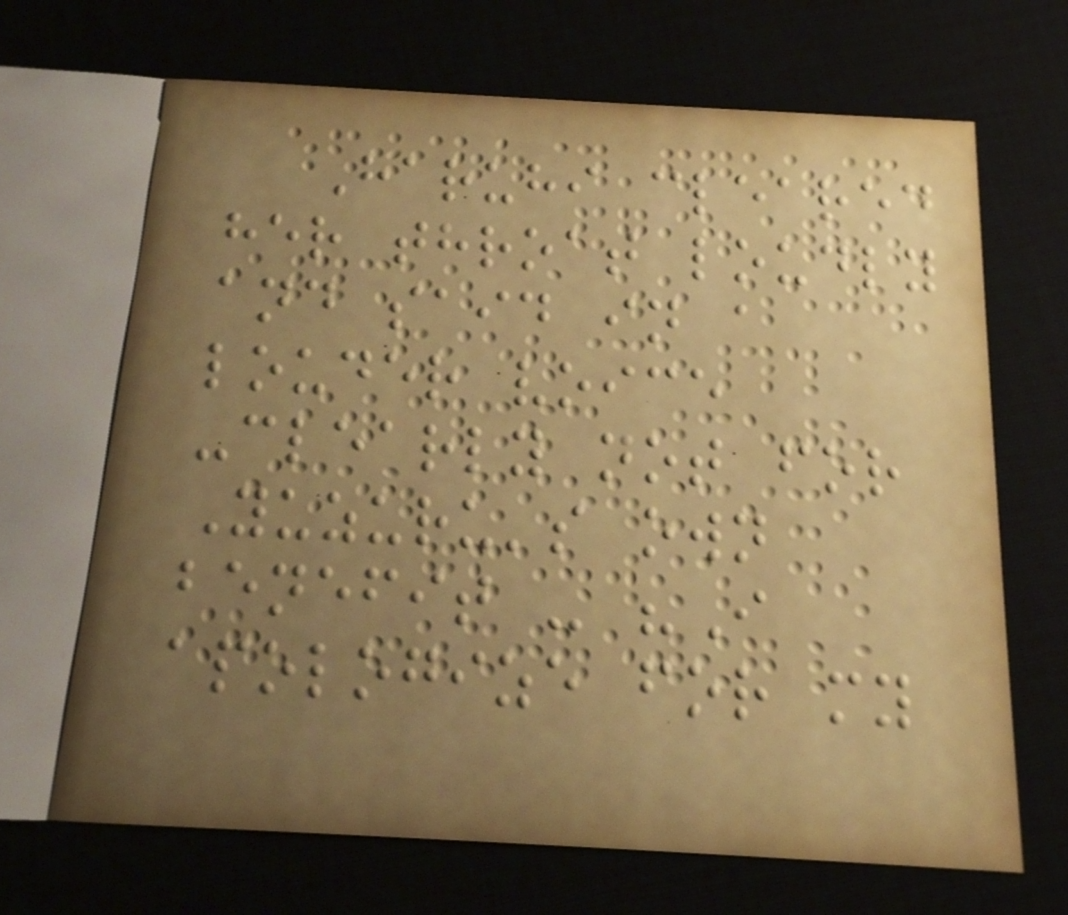Haruhi cleared
her throat loudly
and said in a
louder voice
-clearly not for
Yuzuru's own
benefit - "I
apologize for my
